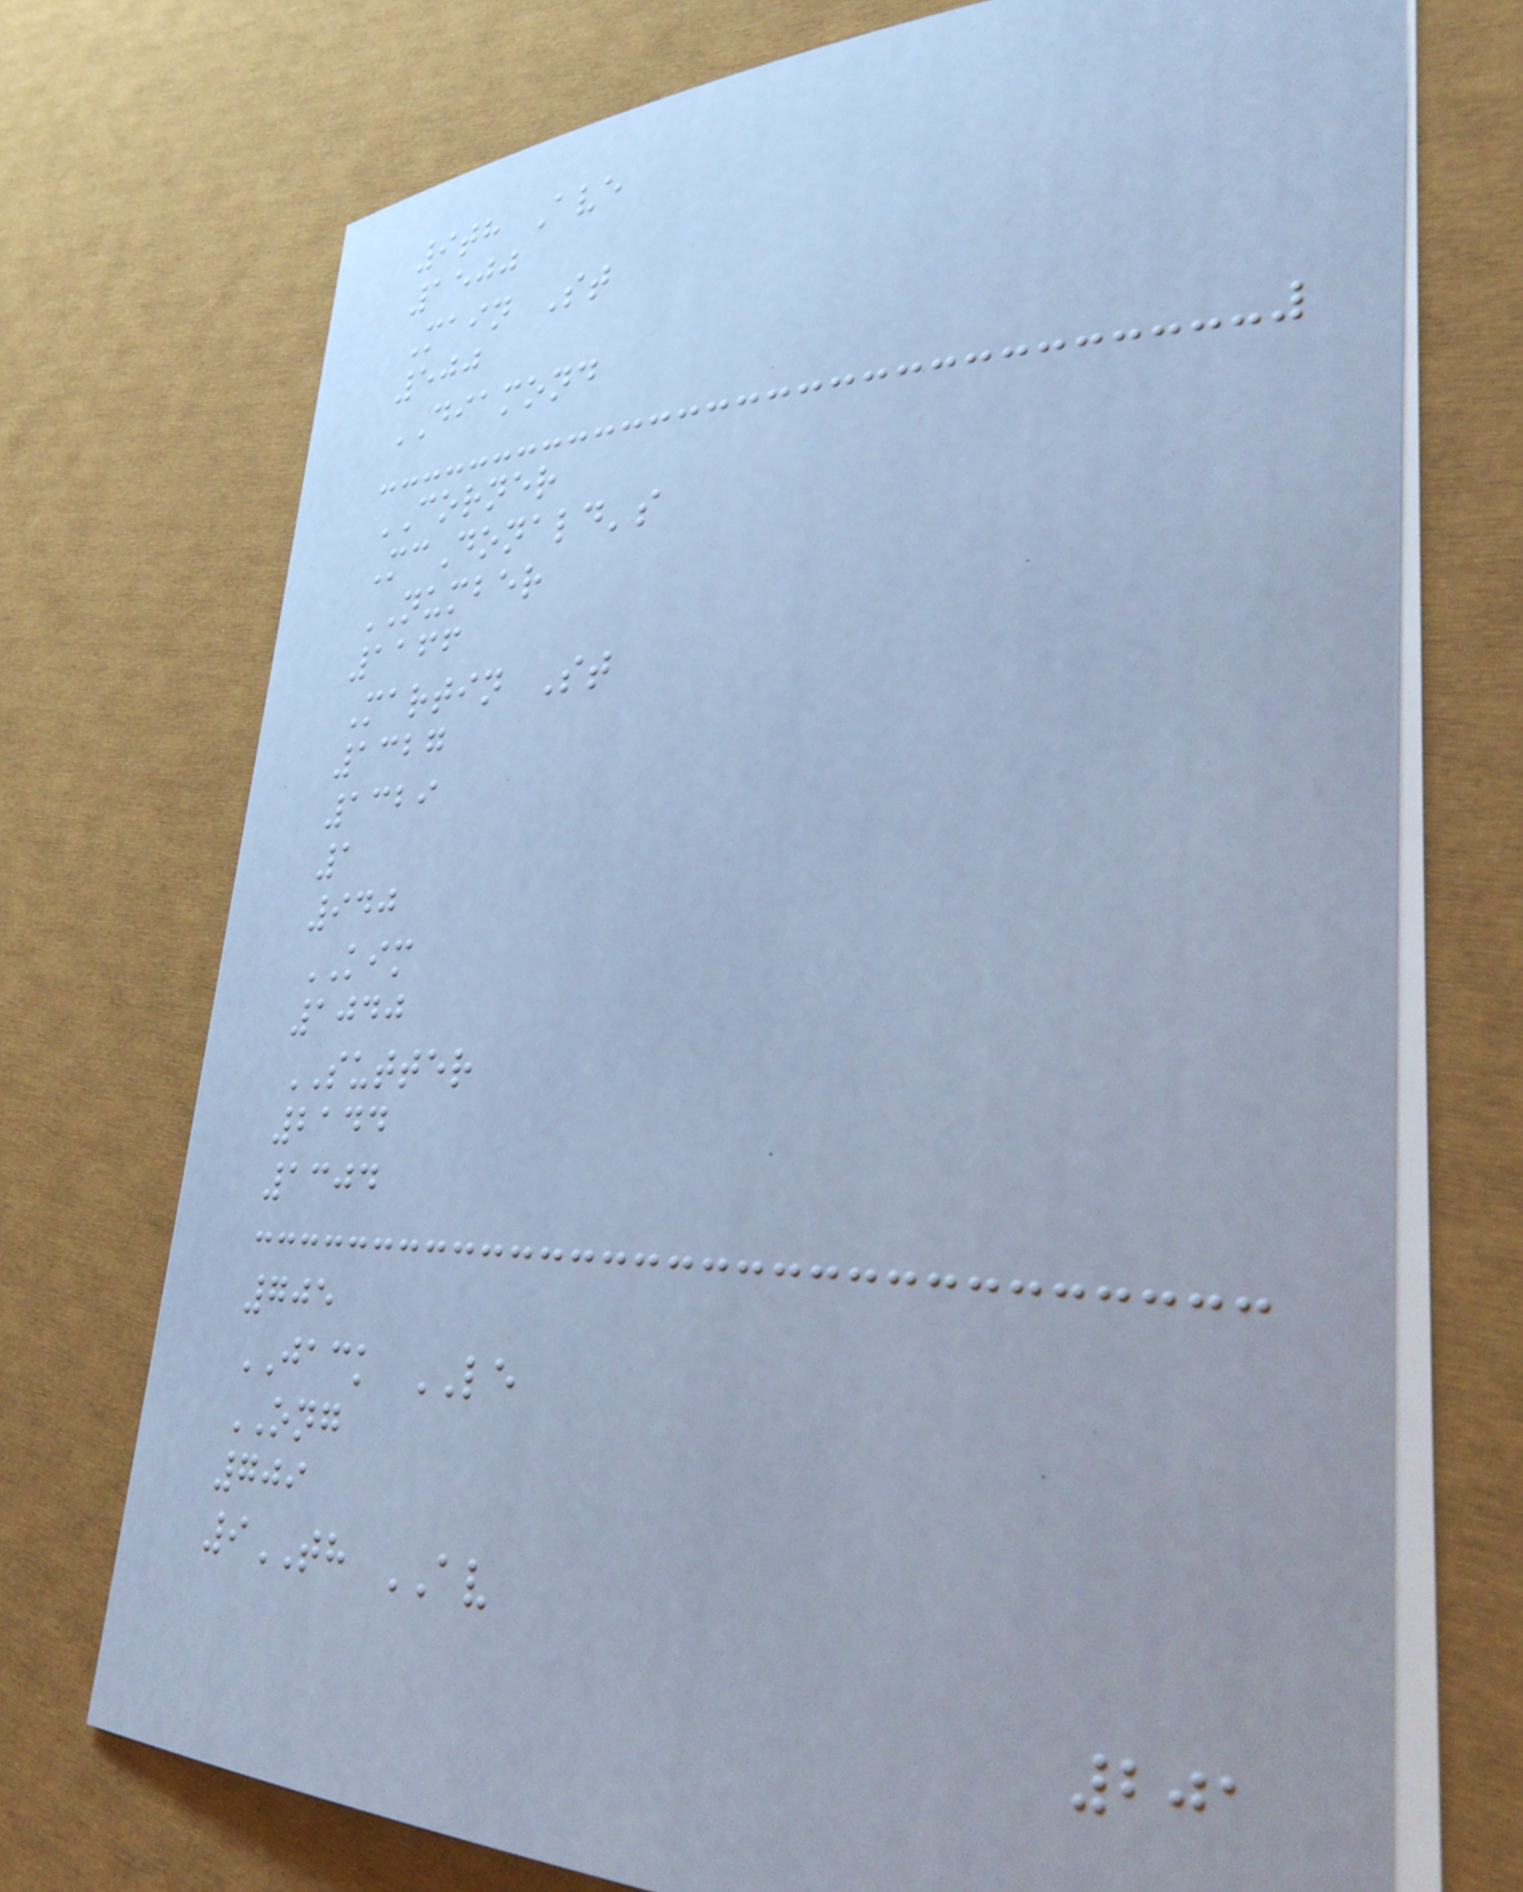9th Ave
1500
Main St
500
DIAMOND
CORNER
McDonald's
NUMBER
1166
Martin St
1327
1329
1
940
KIM
1040
SUTTER
2144
1304
705
JACK LE
ONG
709
9TH AV
201
